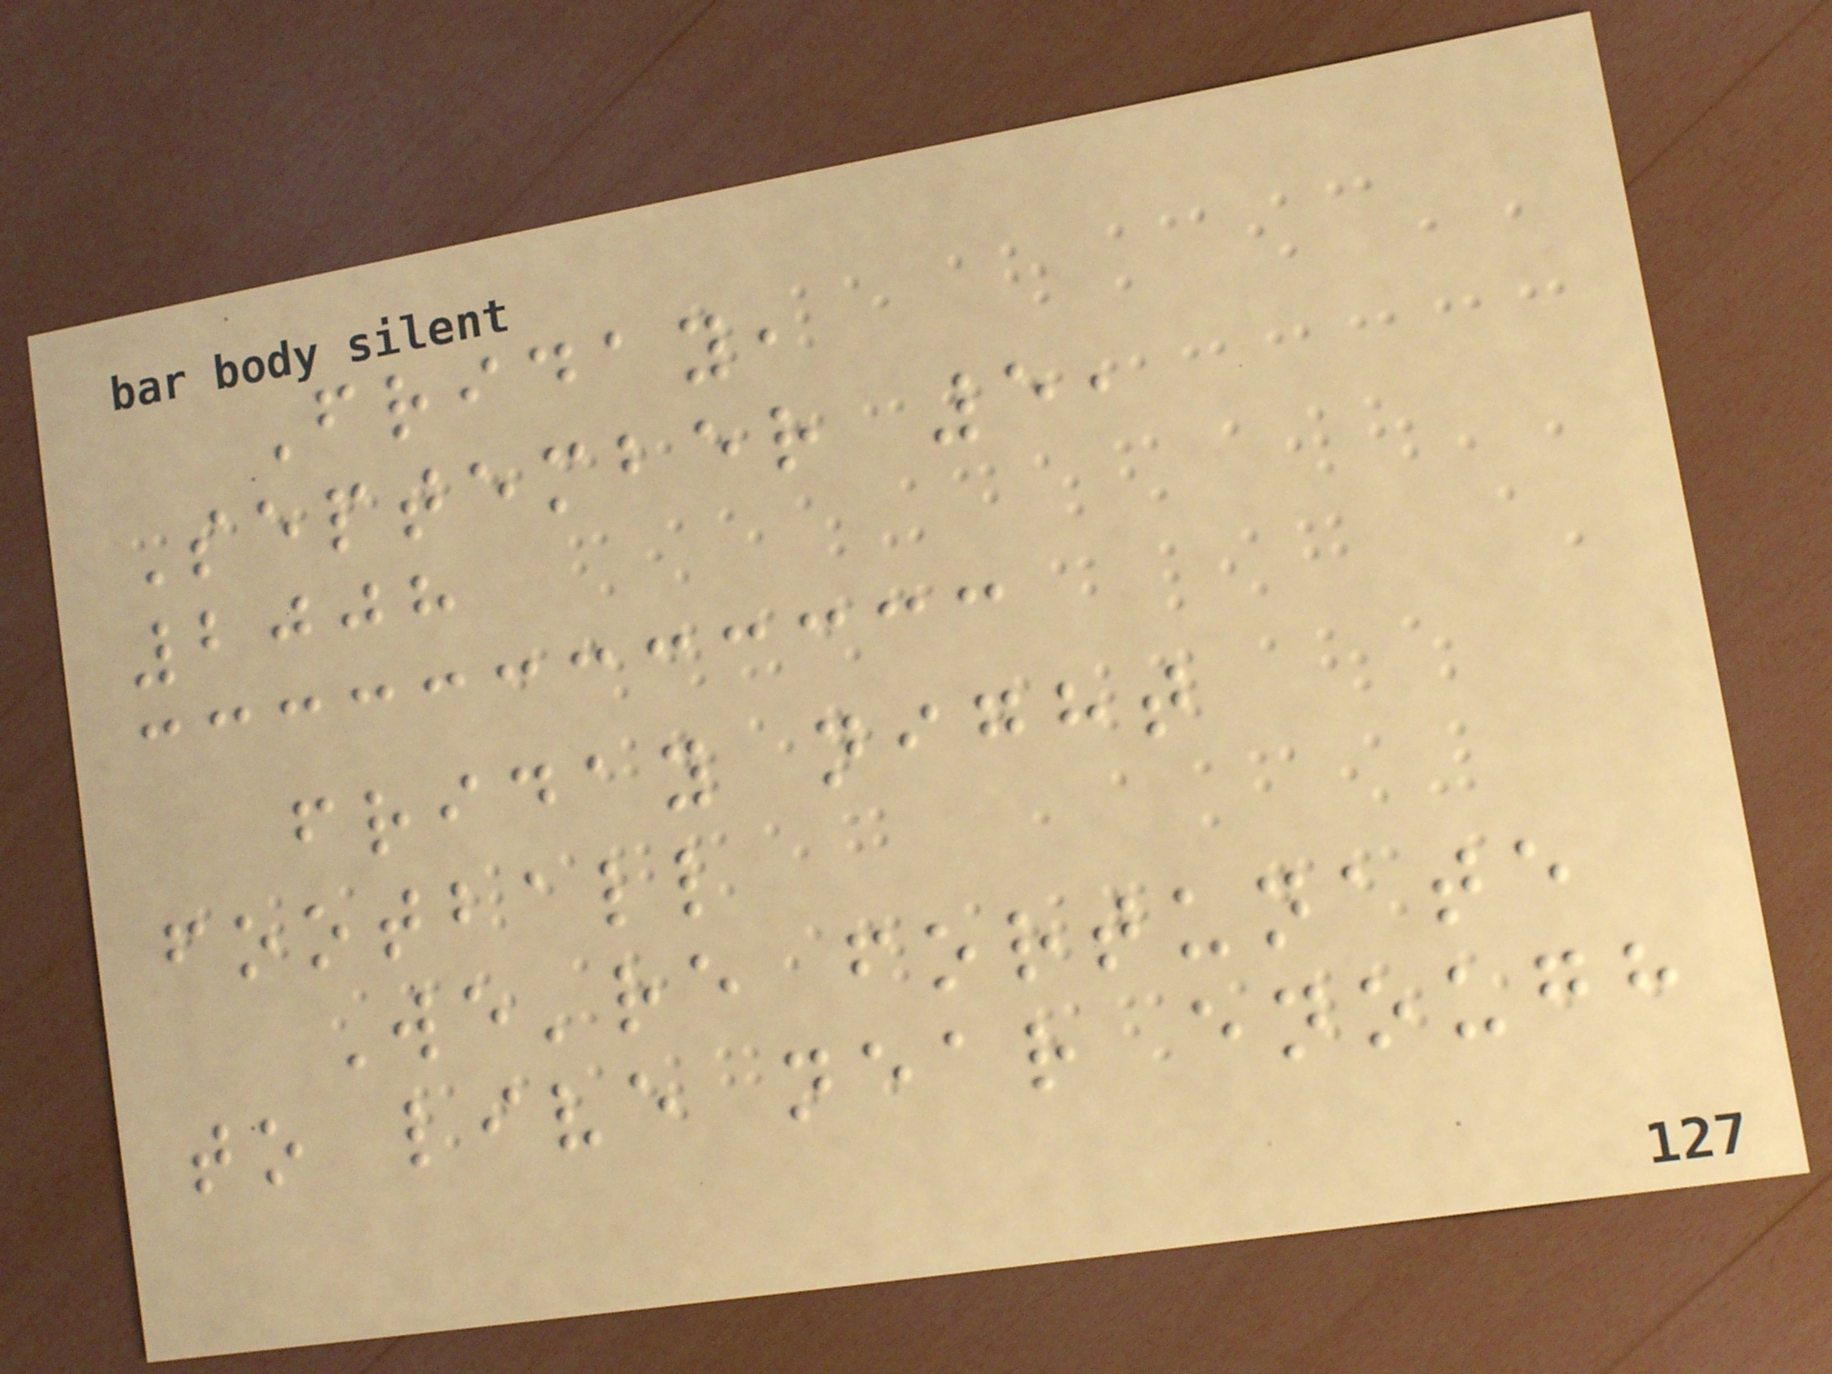Friday,
September 5,
2008
friday night
football
We're fortunate
to live near enough
